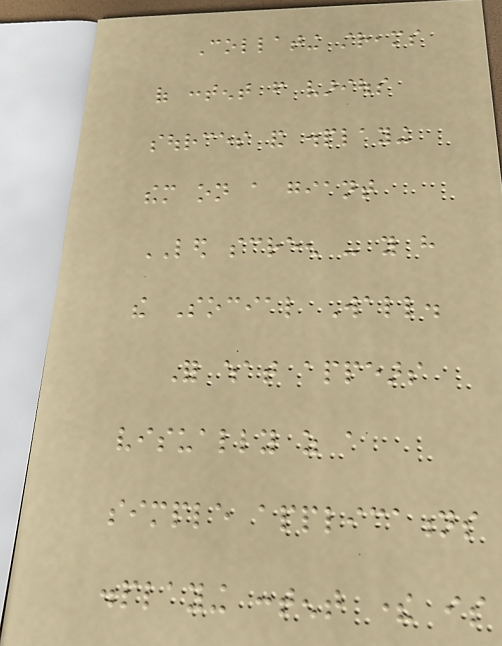Collating streams
of content from various
sources and displaying
them on a giant
LED screen - you have
the Social Wall.
For what appears
visually as a
simple applications
displaying content there is
